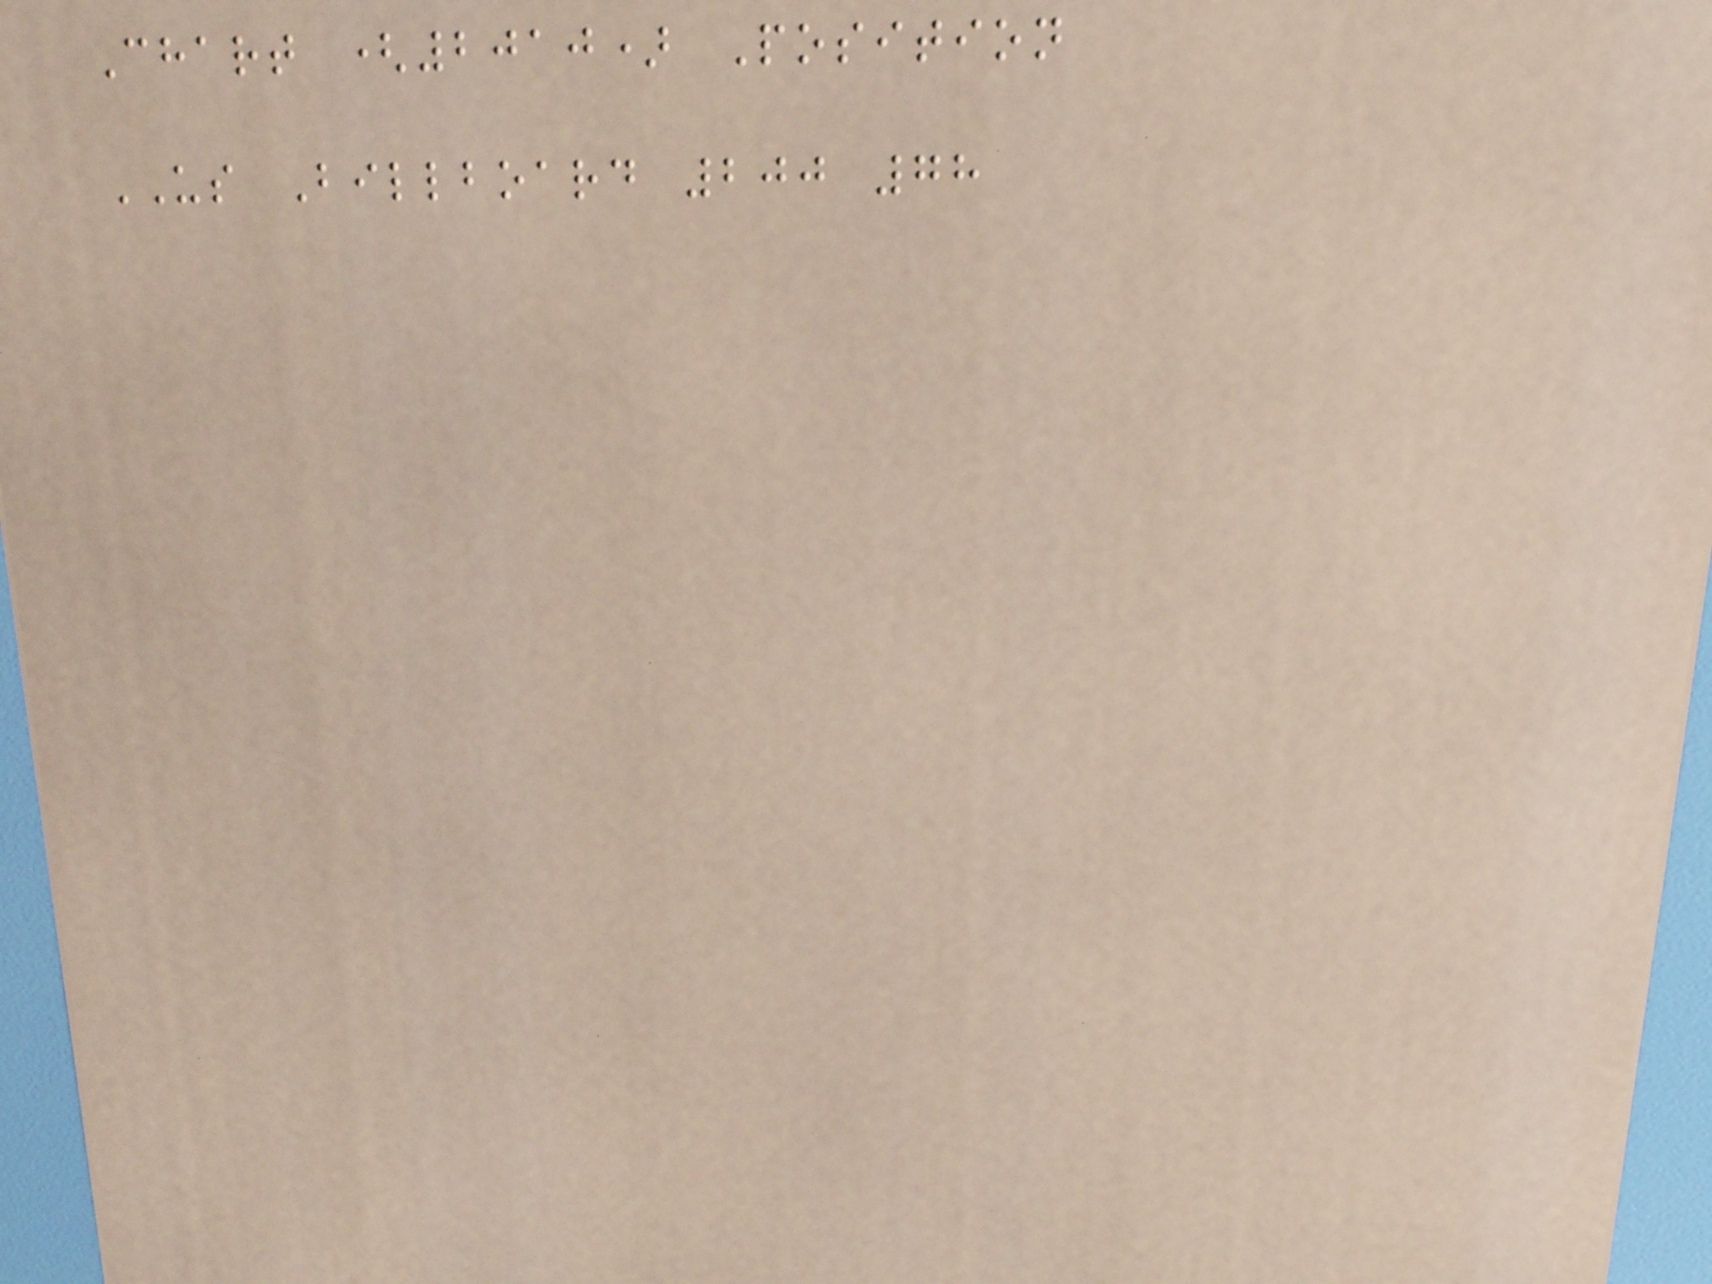Chart (2010) Position
US Billboard 200 78
